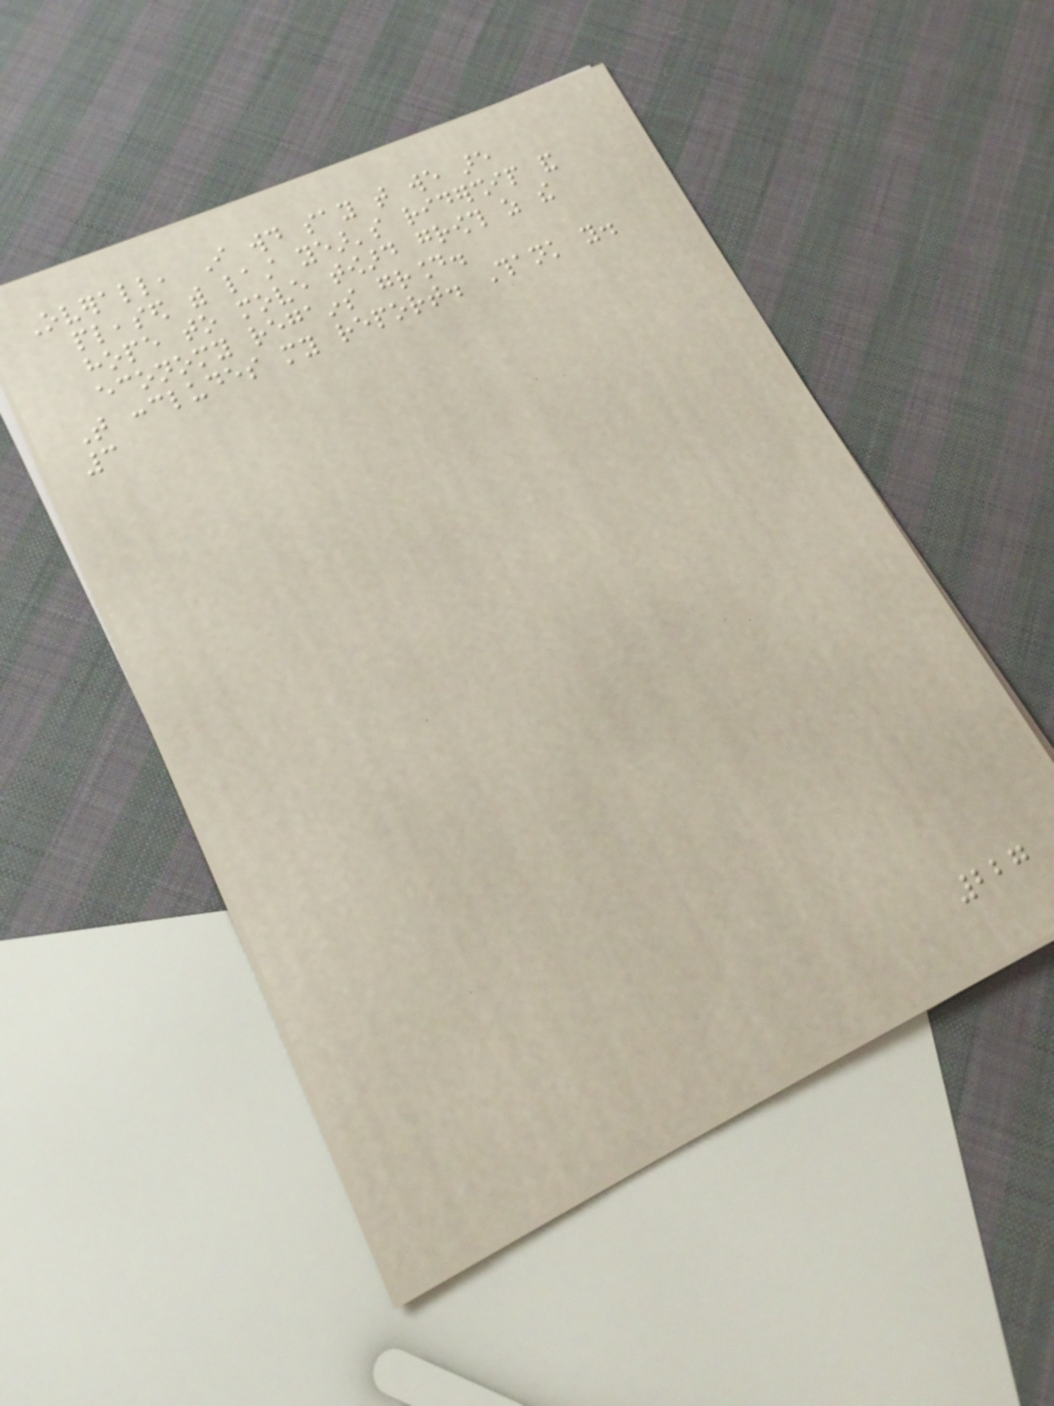Overall, I would say that we are
pleased with last year's ridership and
hope to move toward growth as the
economy regains ground.
That concludes my report. Thank you.
3
227
